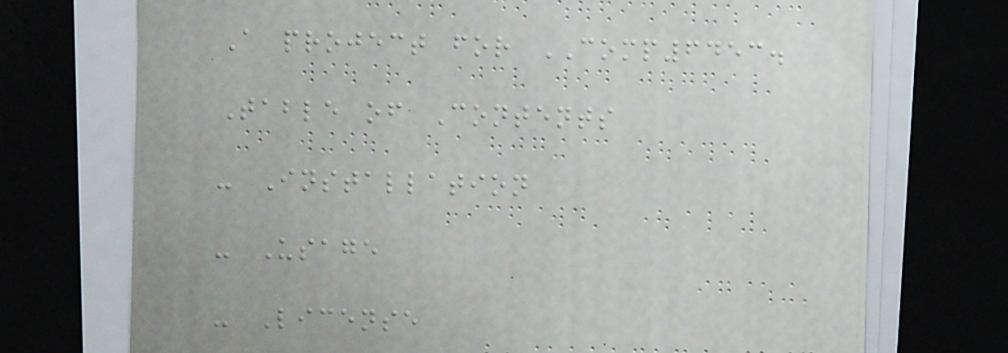A project for COMP6453.
Table of Contents
- Installation
- Usage
- License
